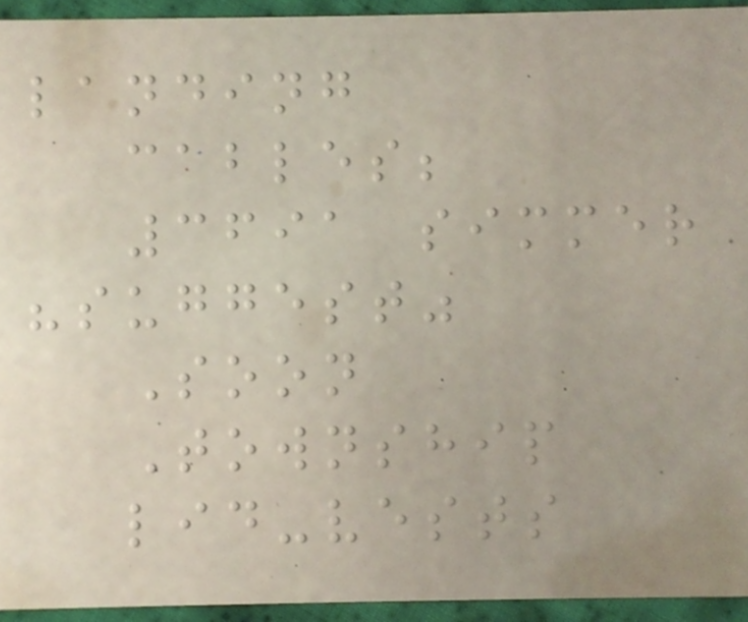landing
cables;
3691 simmer
"suggest"
Soon
Township
lid-vests
